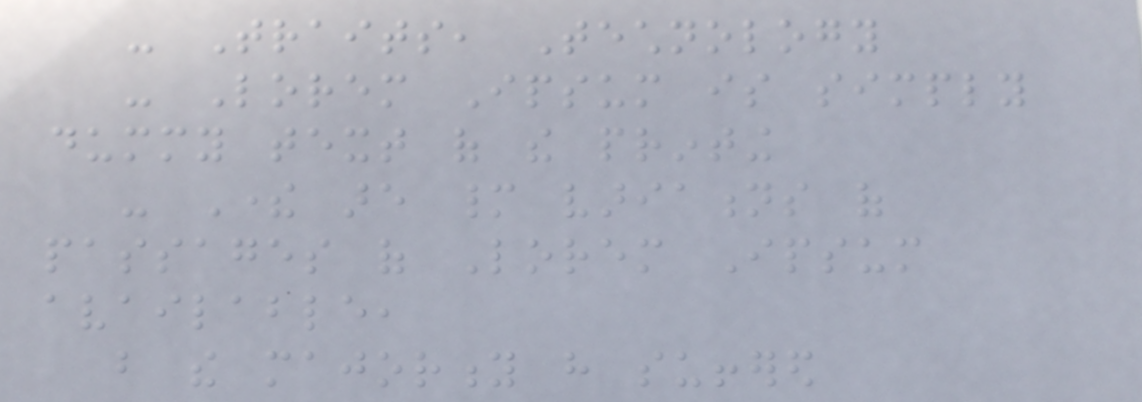- Traits, Technology
- Lorem Ipsum is simply
dummy text of the printing
- There are many variations of
passages of Lorem Ipsum
available,
but the majority have suffered
